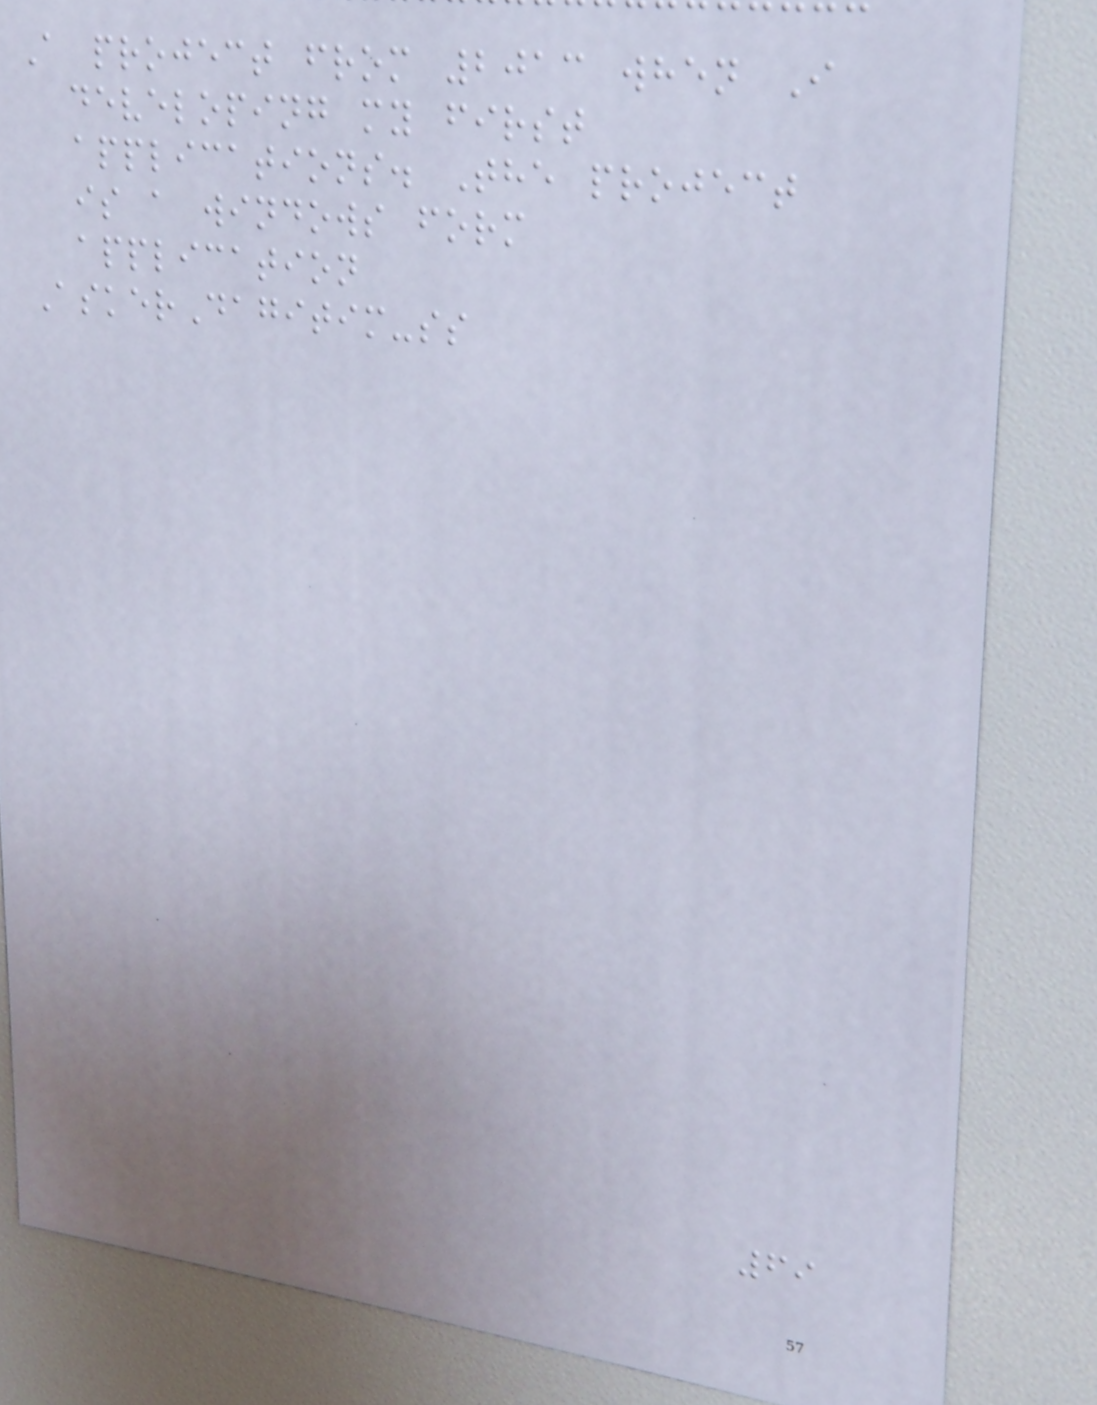A project from 2013 when I
developing my first
applications. The project
is a windows form
application
AskerDagitim-ss
69
